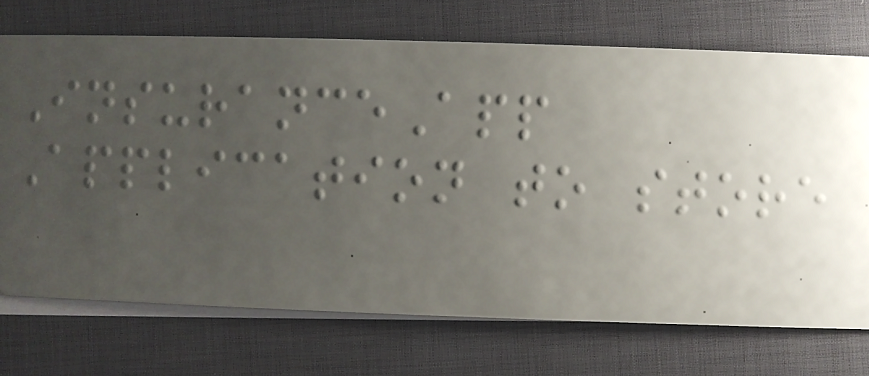InsuranceApp
Application to store
